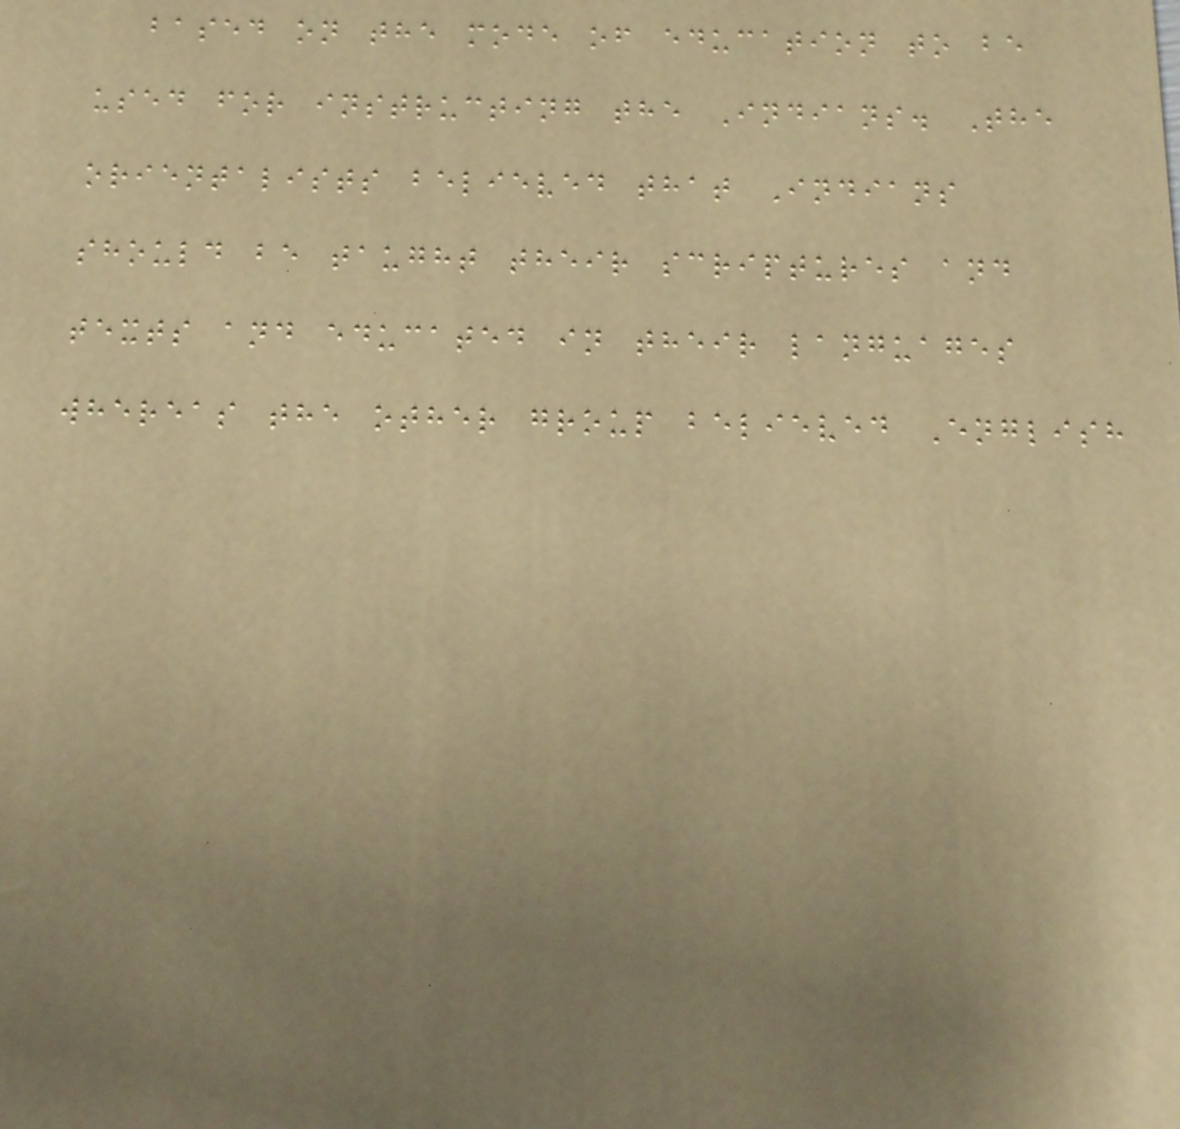based on the mode of education to be
used for instructing the Indians. The
orientalists believed that Indians
should be taught their scriptures and
texts and educated in their languages
whereas the other group believed English
